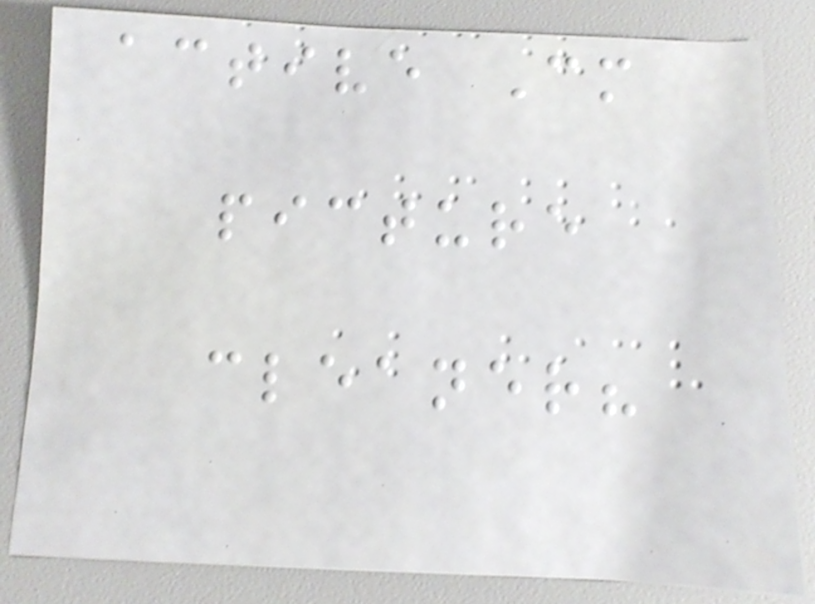active Cm
picture
cleaner?
